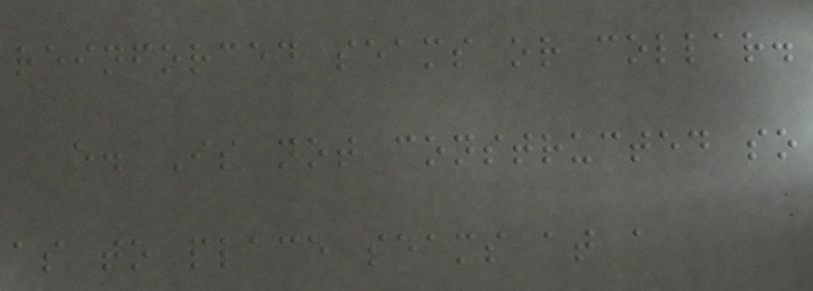reinforced seams or collar.
e. Is not constructed so
as to place seams at a
